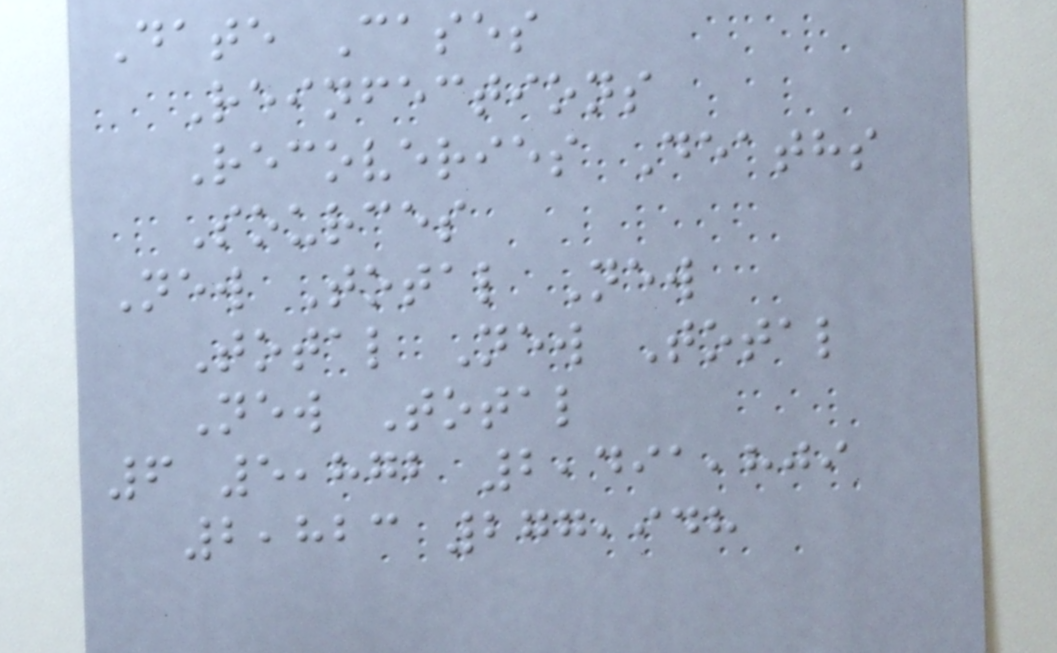Date Cases
Reinfections
Recoveries Deaths
Sources
New Total New
Total New Total
New Total
6 5,872 2,491,809
2,823 277,948
